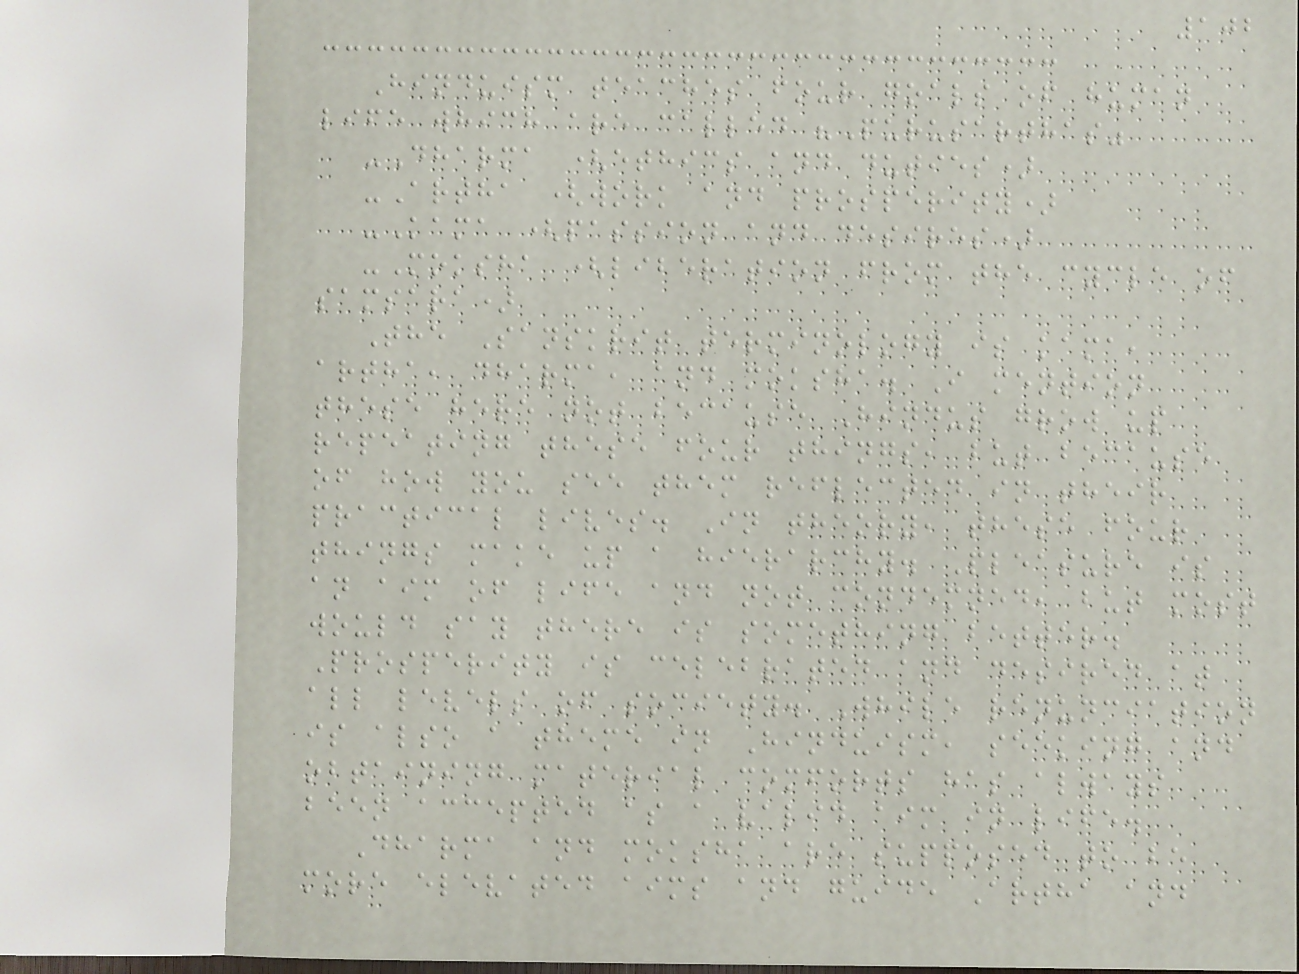102
Hinduism teaches four goals of human
life which are called "Purusarthas"
-Dharma (ethics and duties)
-Artha (work and prosperity)
-Kama (passion and desires)
-Moksha (liberation from the cycle of
samsara)
The Sanskrit terminology is kama,
artha, dharma, and moksha. I mention
these here not because Hindus grow up
repeating these four things, but because
of how you see them reflected in their
practical lives. In theory, these four
things make up a hierarchy. Pleasure is
an aim of life and not condemned, but most
would say there is something better.
Prosperity is celebrated and desired at
all levels of society. While renunciation
is also a theme in Hinduism, seeking and
obtaining material comforts has always
been accepted as a valid aim in life.
Dharma and moksha are supposed to be
more elevated aims and guide Artha and
